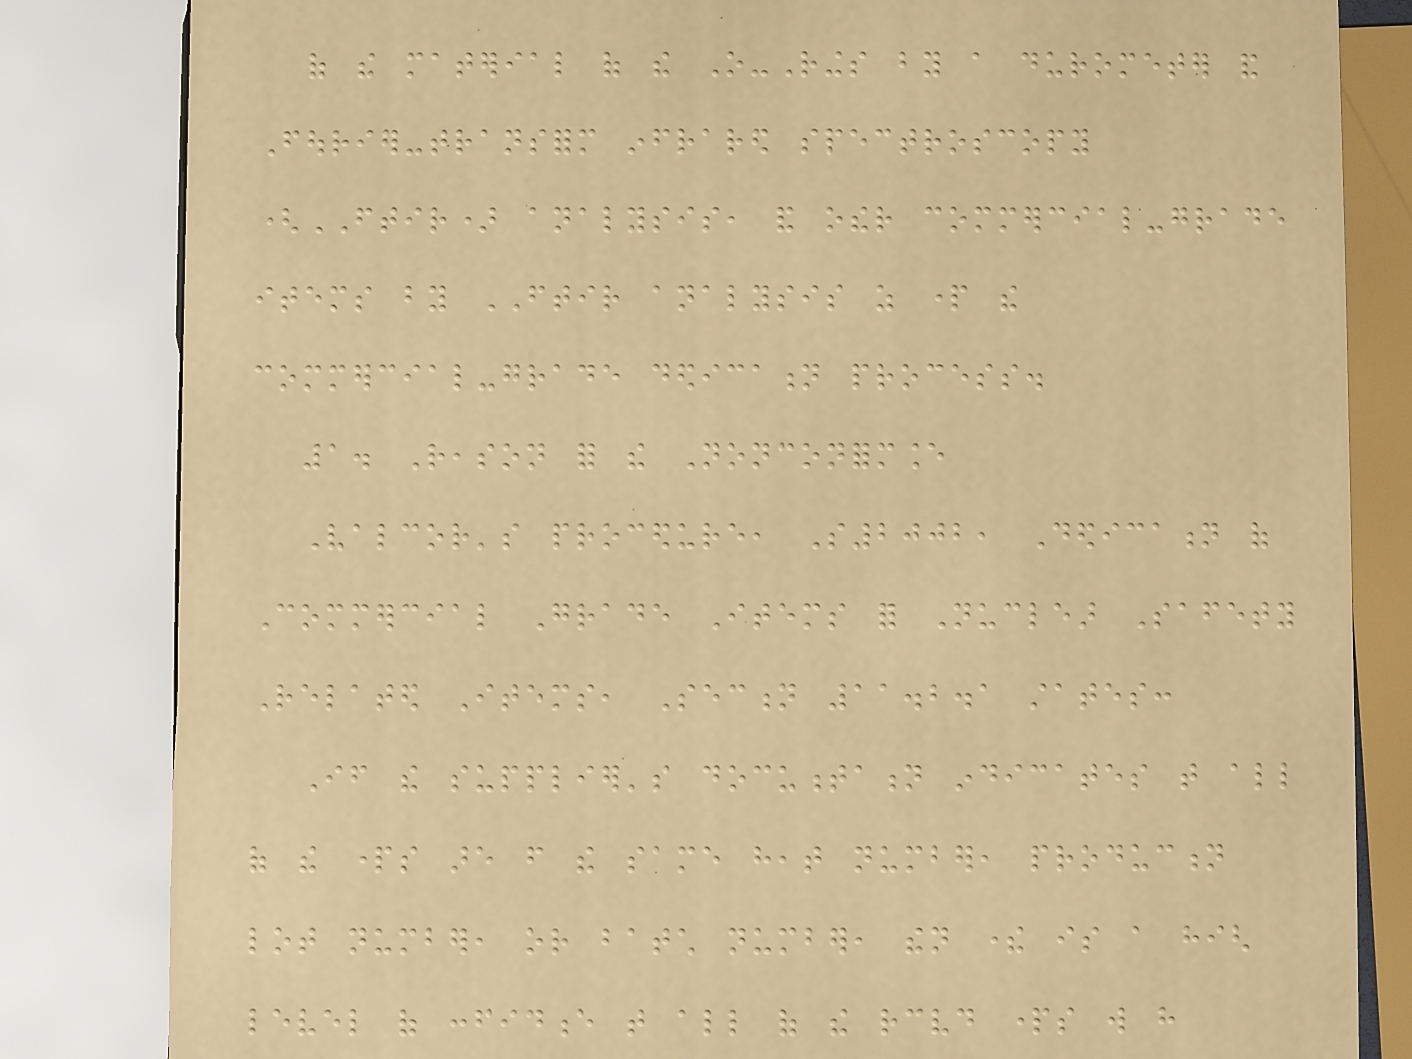of the material of the O-Rings by a durometer and
Fourier-transform infrared spectroscopy
(FTIR) analysis, and other commercial-grade
items by FTIR analysis as part the
commercial-grade dedication process.
1. Reason for the Nonconformance
Valcor's procedure, S2002, Dedication of
Commercial Grade Items for Nuclear Safety
Related Items, Section 11.2.1 states:
If the supplier's documentation indicates that all
of the parts are from the same heat number, production
lot number, or batch number, then there is a high
level of confidence that all of the received parts will have
